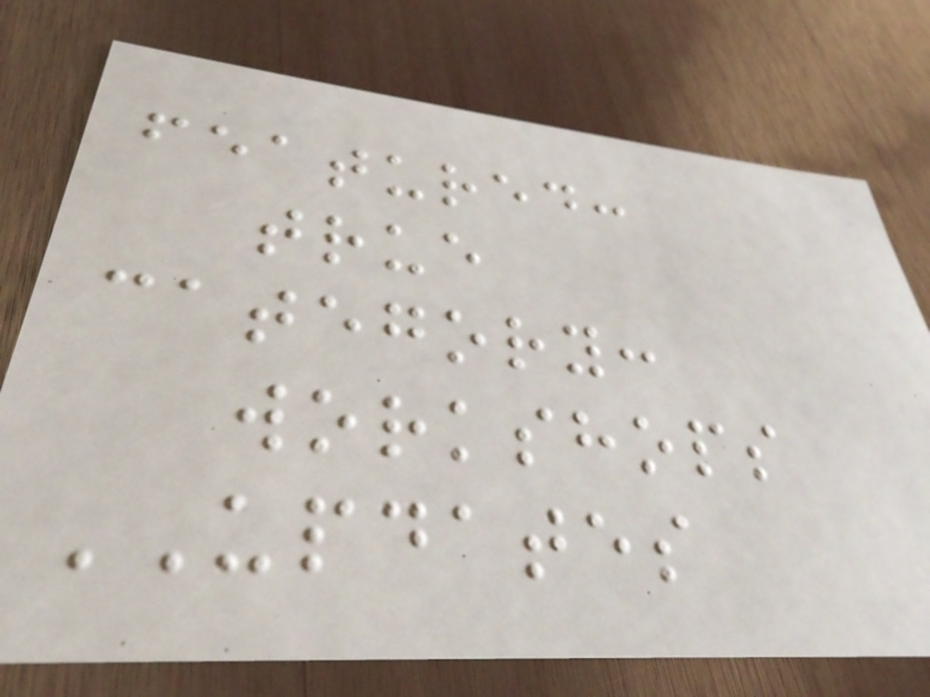featured:
true
category:
workshops
UPDATES
